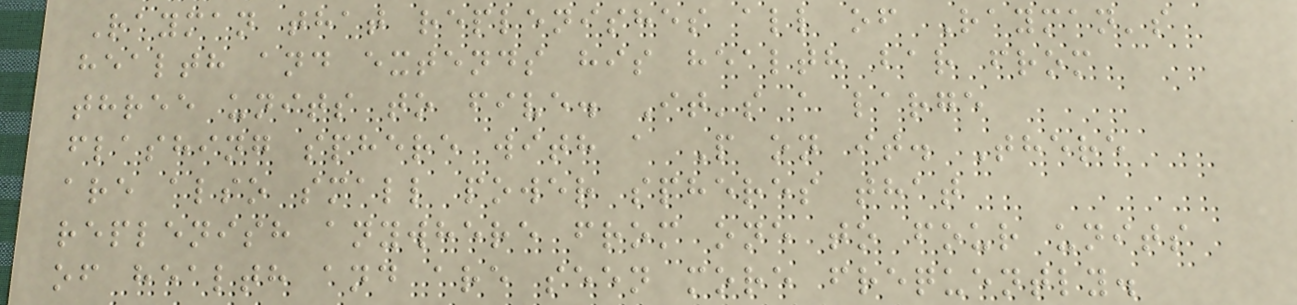Rayman that replenishes all of Rayman's
health and extends his health bar from
three units to five. It's a large
flashing sphere with a P on it. There
are also small power spheres that
replenish anywhere from one to four units
of health and are seen more frequently.
